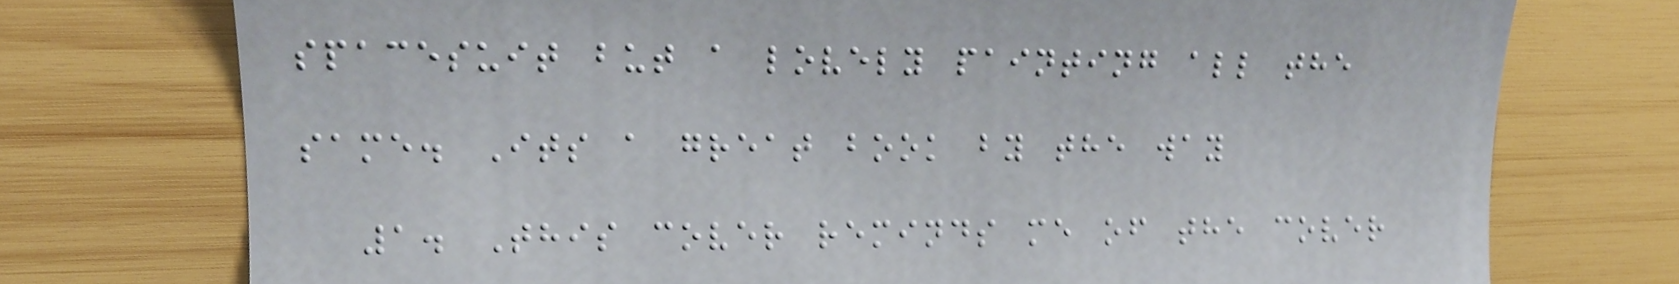spacesuit but a lovely painting all the
same. Its a great book by the way
1. This cover reminds me of the cover
